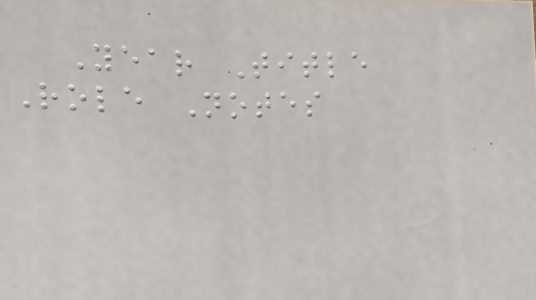Year Title
Role Notes
